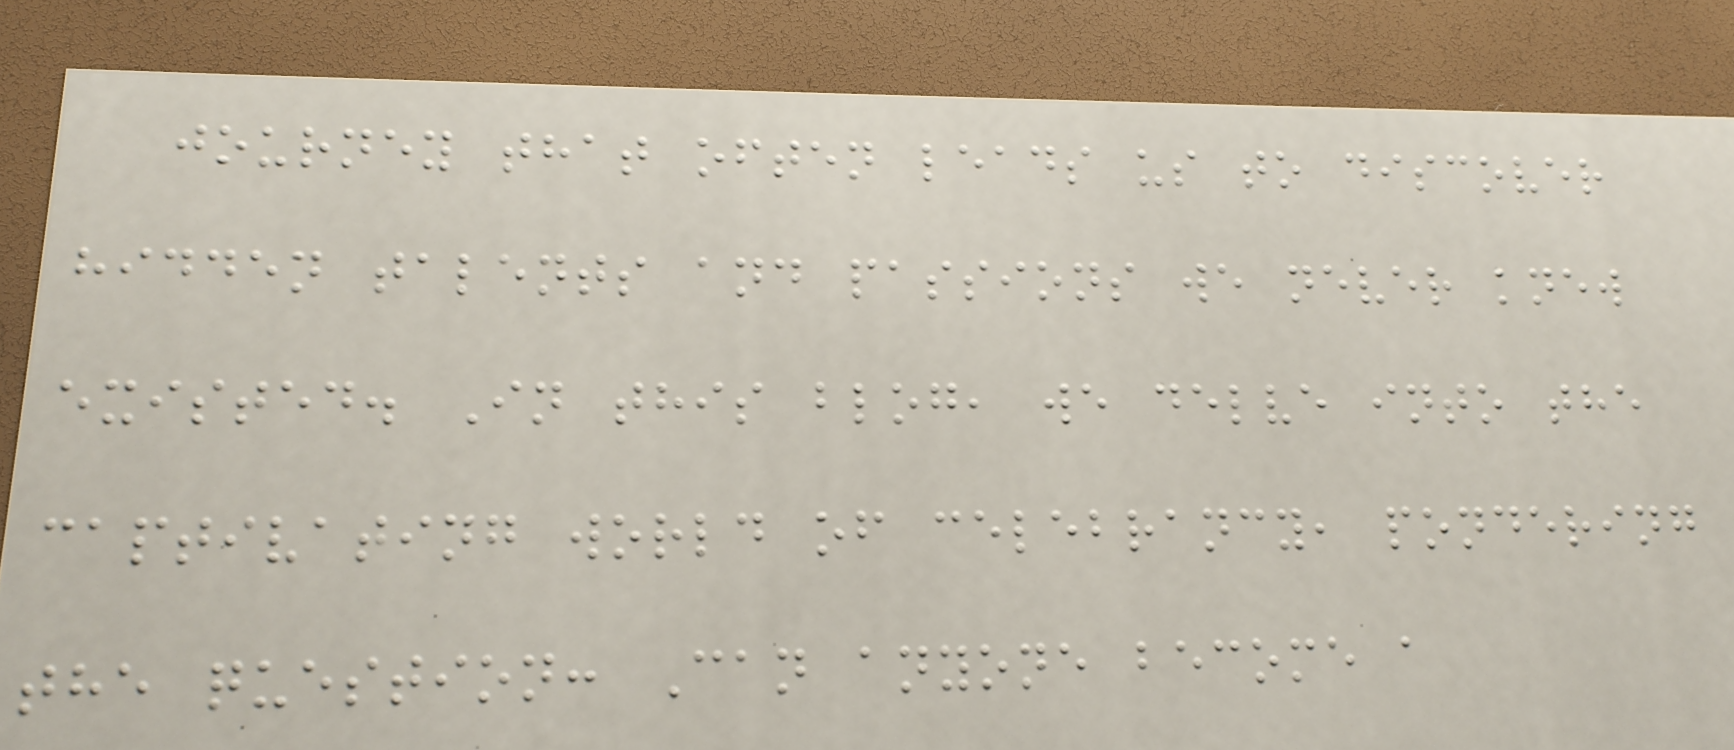journey that often leads us to discover
hidden talents and passions we never knew
existed. In this blog, we delve into the
captivating world of celebrancy, pondering
the question: Can anyone become a
